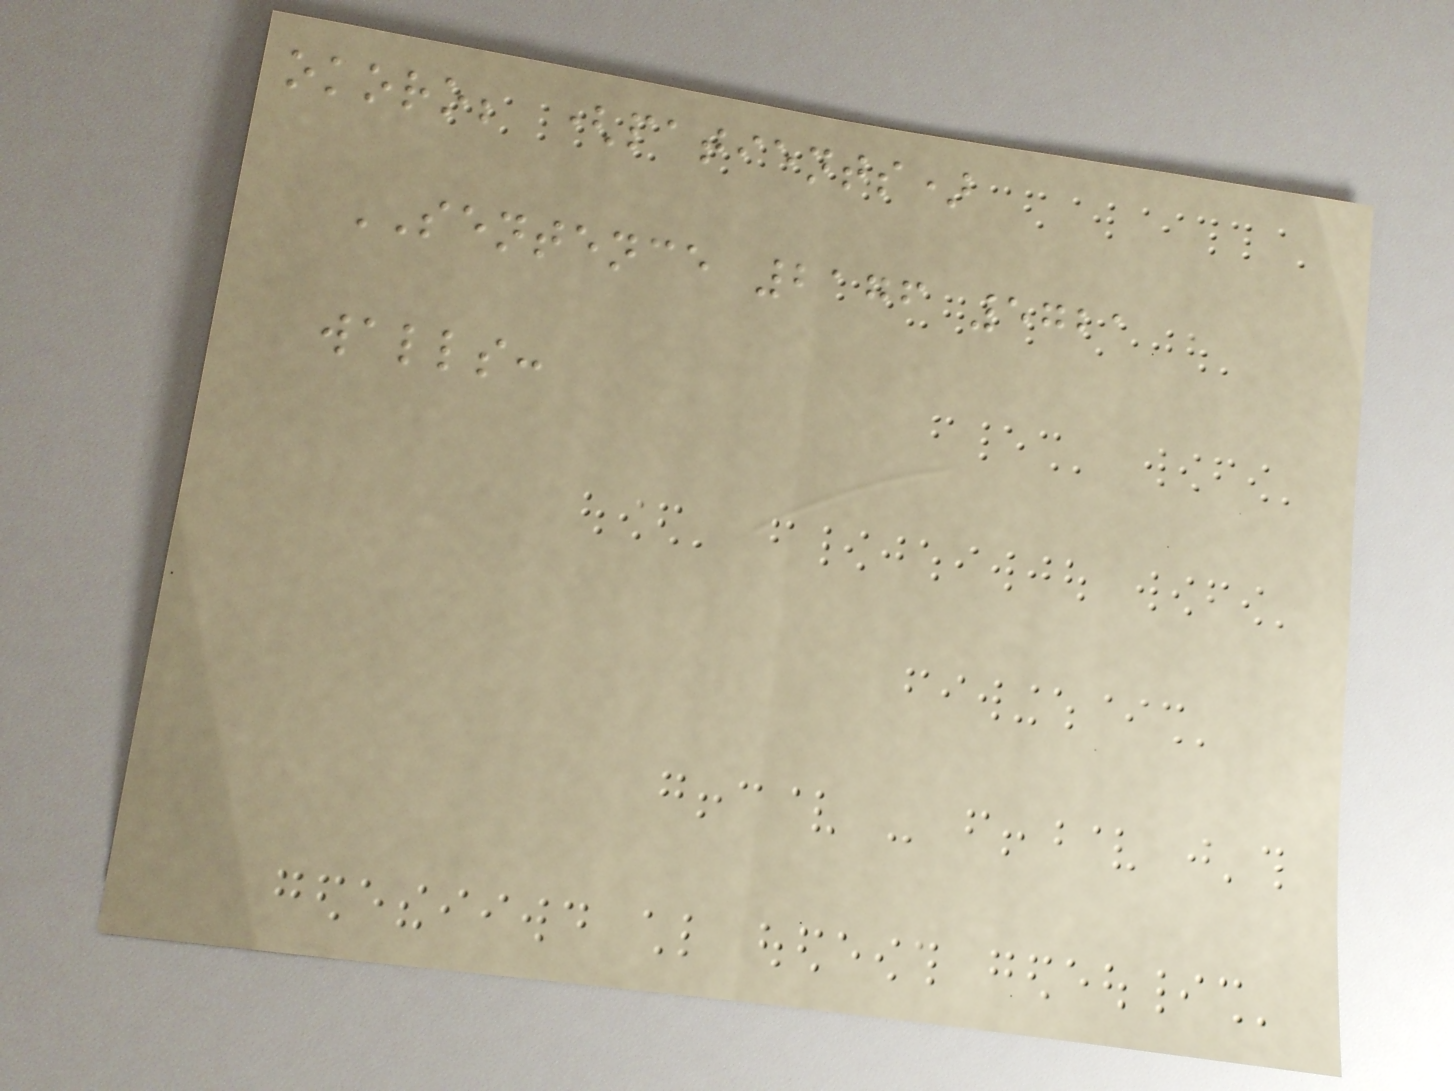okoro; (patients)
SENTENCE 2176 5721
walls:
